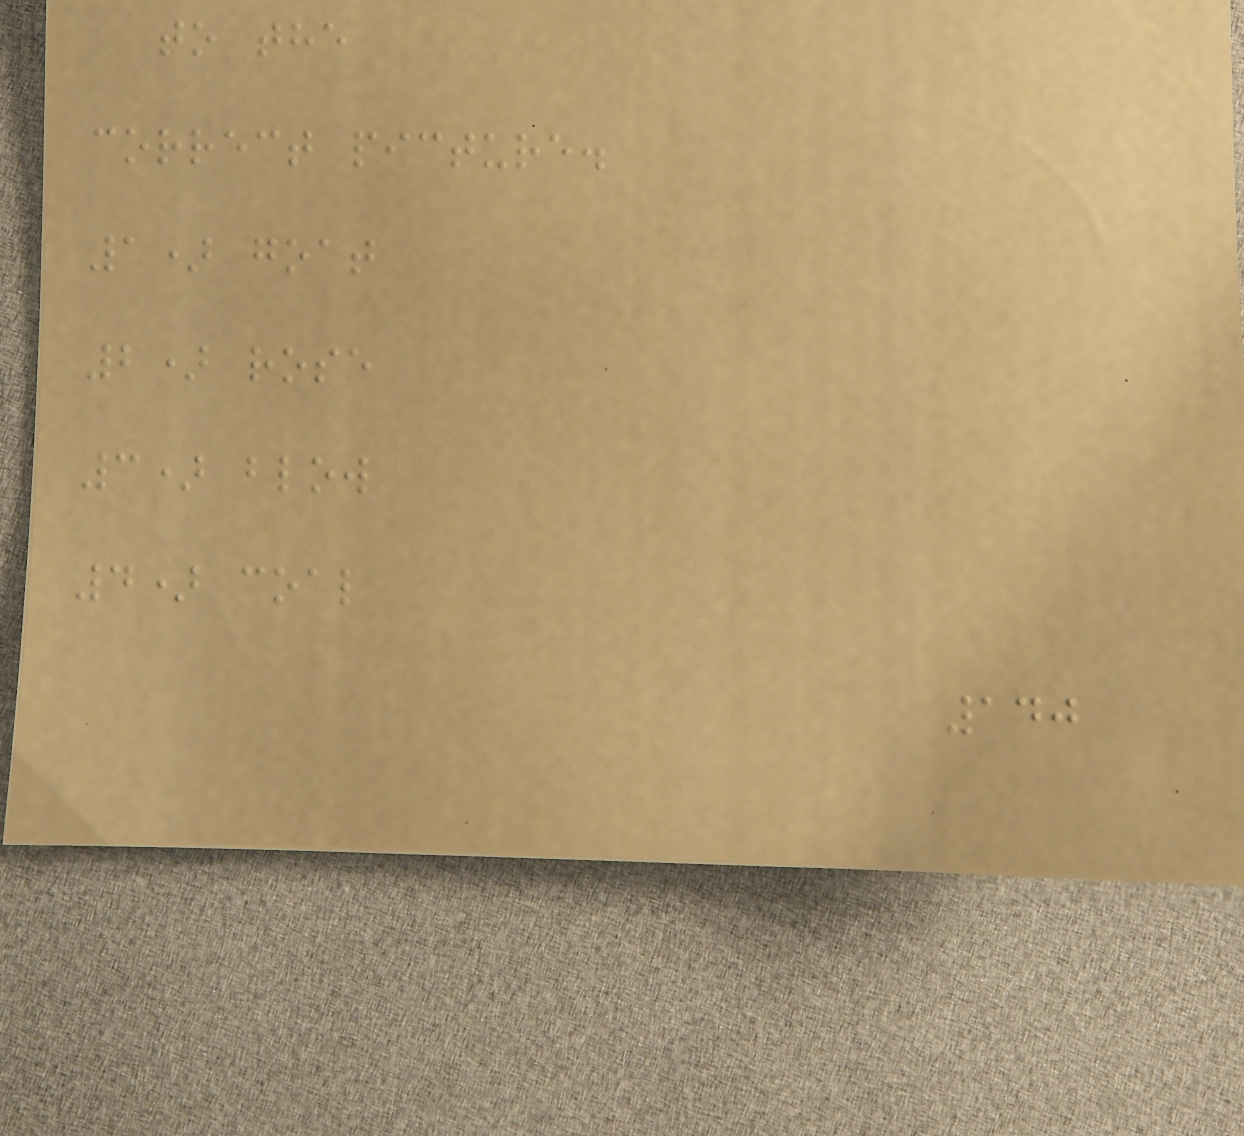to the
correct picture.
1) goat
2) rose
3) blow
4) coal
140
